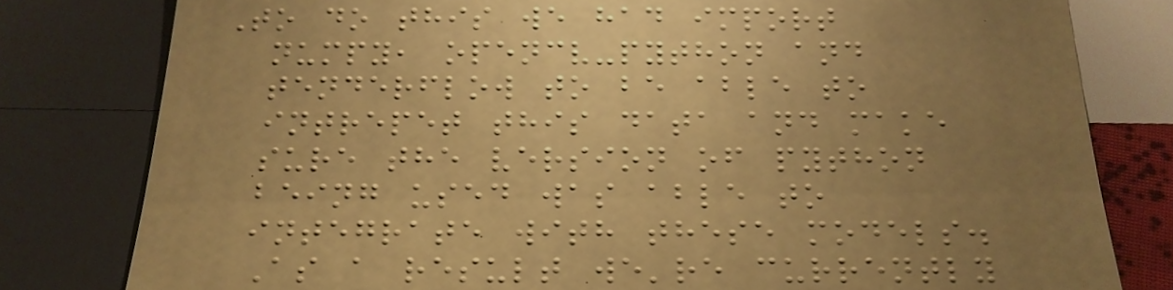To do this we had import
numpy, opencv-python and
tenderflow to be able to
intrepet this data and make
sure the version of python
being used was able to
integrate with these models.
As a result we're currently
